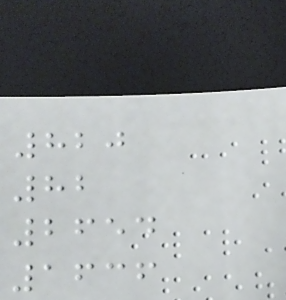820
82
2654
1636
